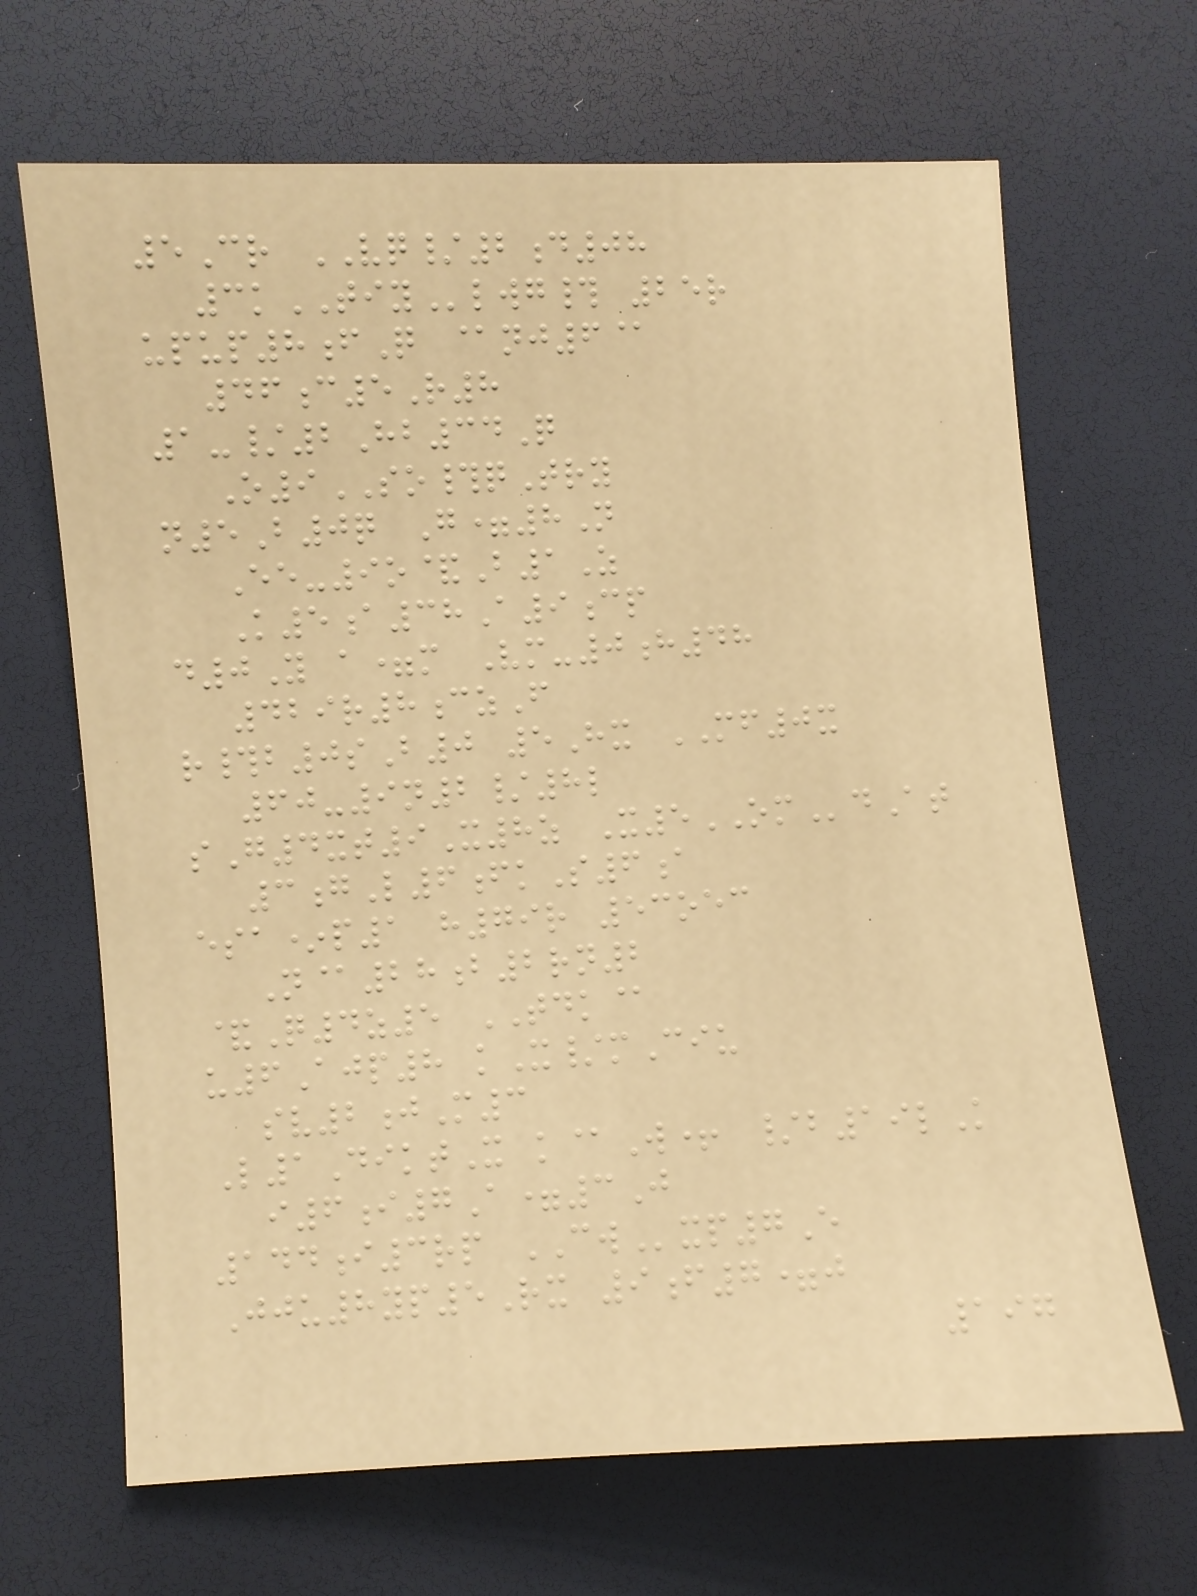5Cr VQ/2d08
3kTIYlwg# 25r
upup8fQ @nj6@
46c5R8
1-/2Hb34Q
O9SO#qTry
n5B0q G=8N
Ee-9o&B1Z
K5a38A9cp
d0Y a=m Vm-0h48
429r8czF
r#b0sB0 5Hx MF0x
60-9n2/8l
sG4xt9X8z X5OMdAt
3gL6fkS6a
esa*p1 h79r 53oec
N@28b2rn2
&Q4z5 TDK@
u6Ajp8 kX/mCiu
sv2jM3
L1DiktX k@W+ /b19lK
i6i7A=3J
144i3rp CWxp7E
Jju8yp5Rx 9f7=j
197
